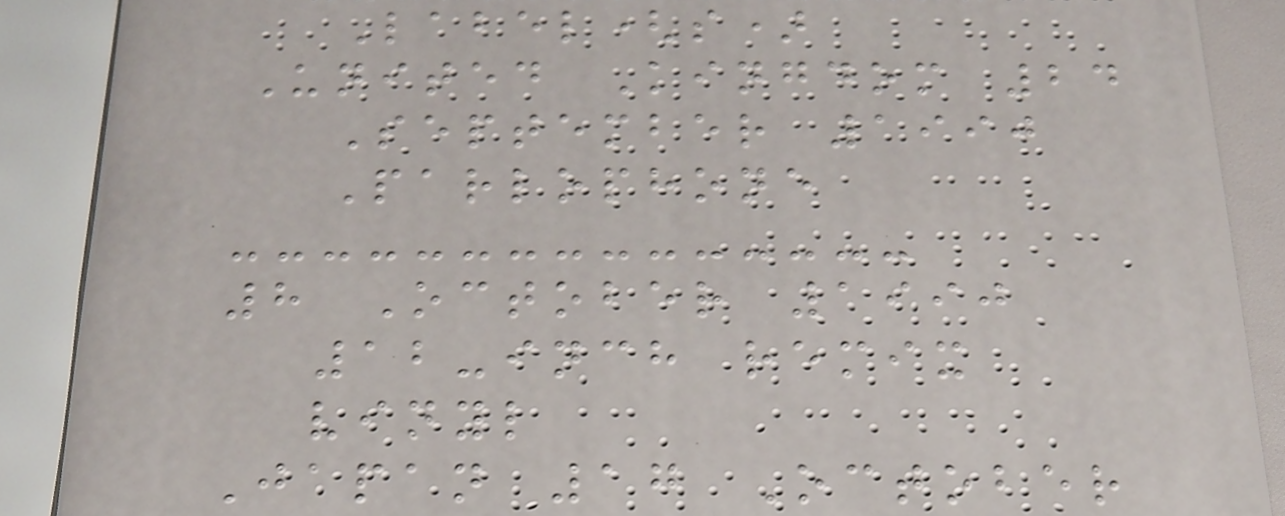Label(s)
United Kingdom 24
September 1990
Parlophone
8 October 1990
12-inch remix
vinyl
Japan 17 October
